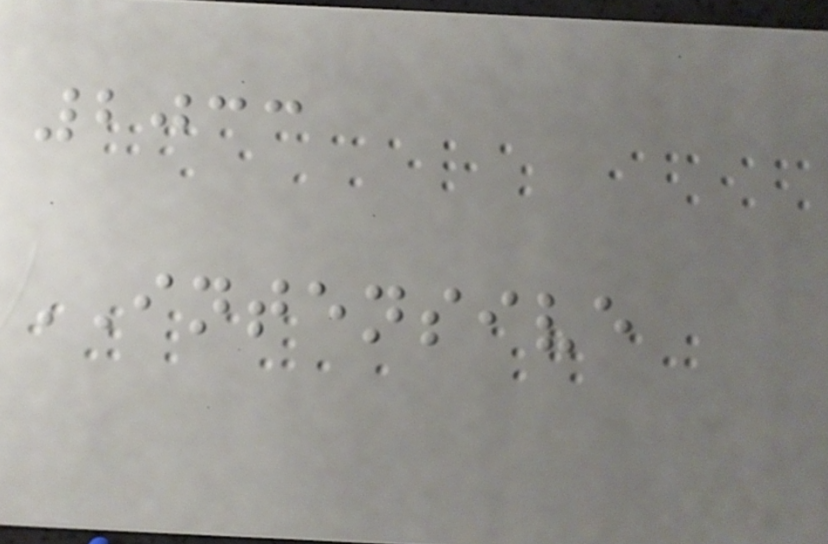2033
INTENSIVE
